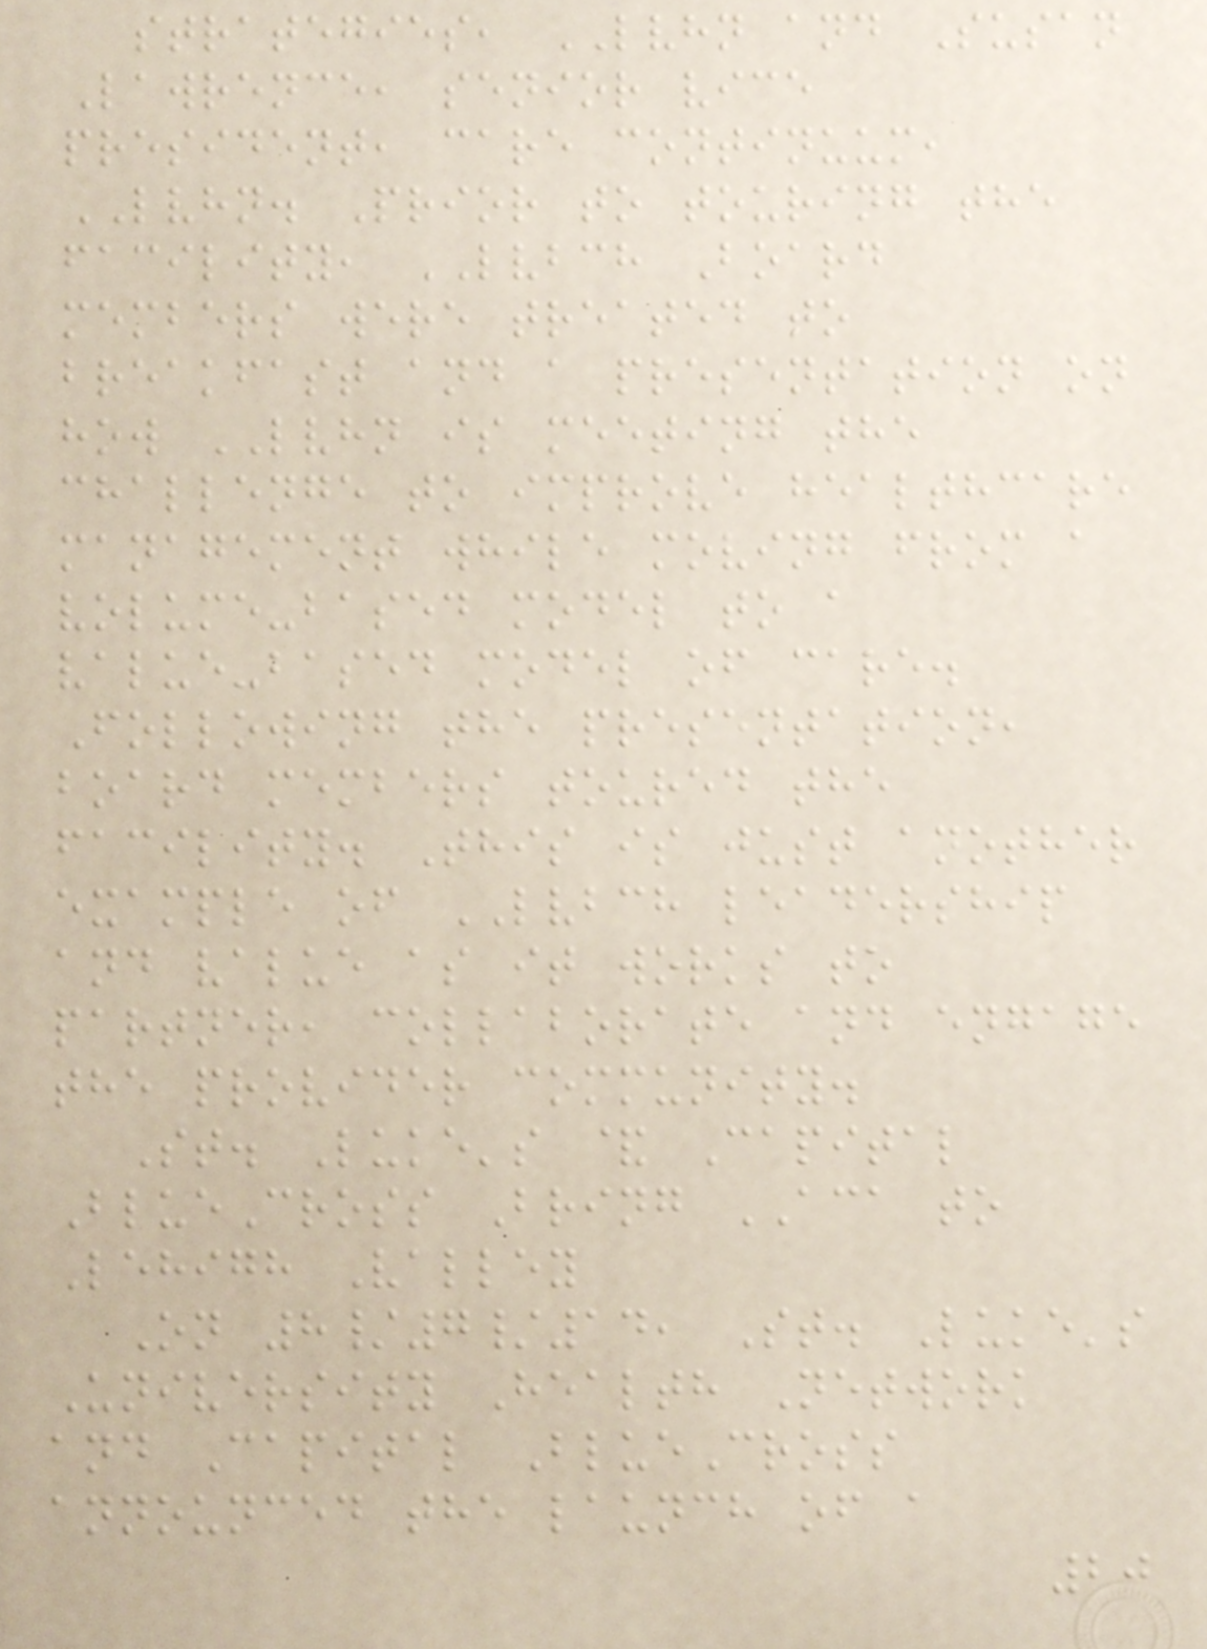strategies, LVHN and Susan
Lawrence, senior vice
president, care continuum,
LVHN. Prior to touring the
facility, LVBCH Board
members were treated to
breakfast and a presentation on
how LVHN is meeting the
challenge to improve healthcare
management while moving from a
volume-based model to a
value-based model of care.
Following the presentation,
board members toured the
facility. This is just another
example of LVBCH leadership
and value as it works to
partner, collaborate and engage
the provider community.
St. Luke's & Capital
BlueCross Bring ACA to
Lehigh Valley
On 8/7/14, St. Luke's
University Health Network
and Capital BlueCross
announced the launch of a
20
